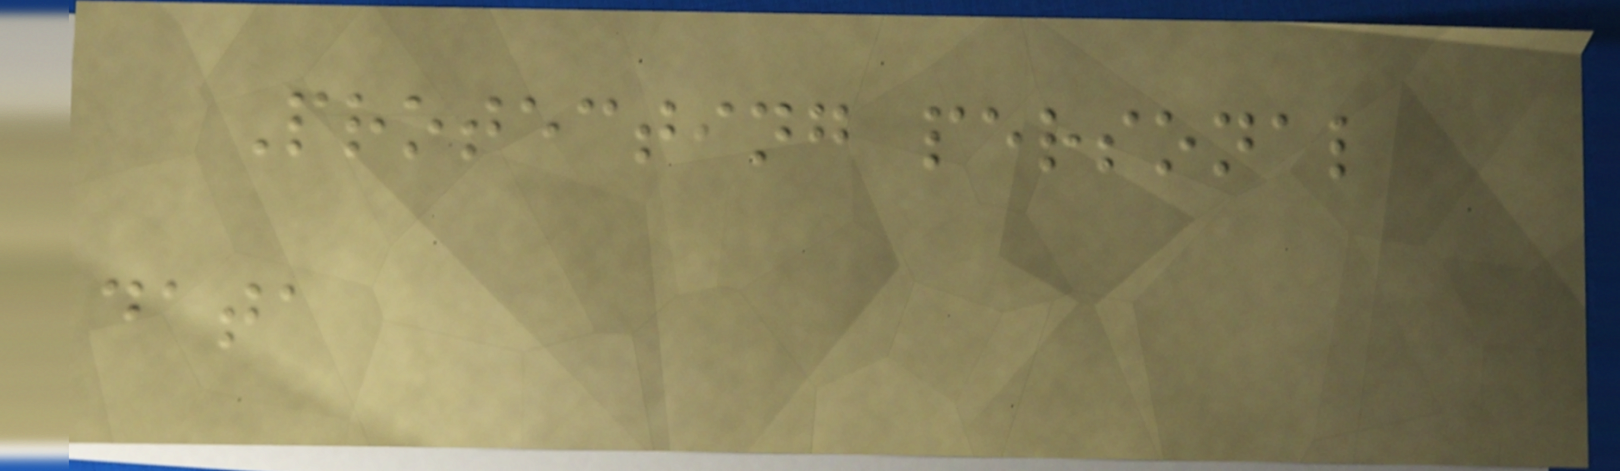Protecting personal
data
